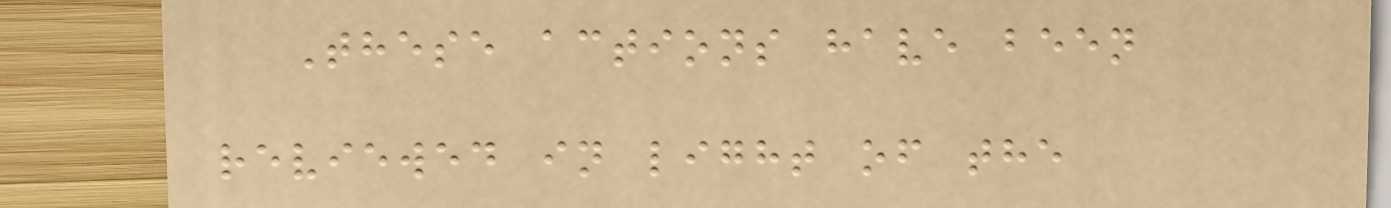These actions have been
reviewed in light of the
